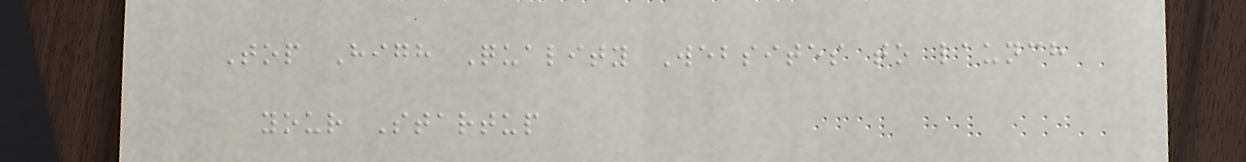Top High Quality Websites to launch
your Startup
